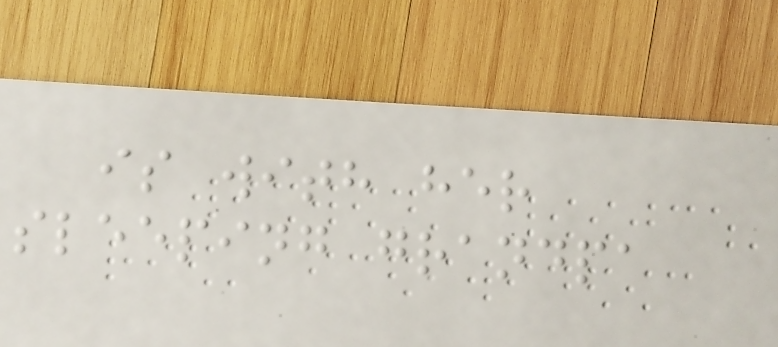is with her
sleeping grandpa
